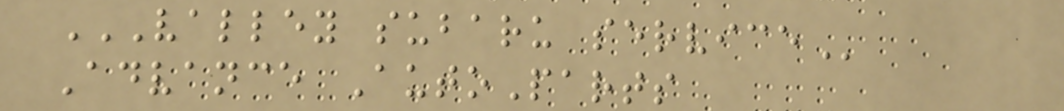VALLEY SUBARU SERVICE
Advance AutoParts
